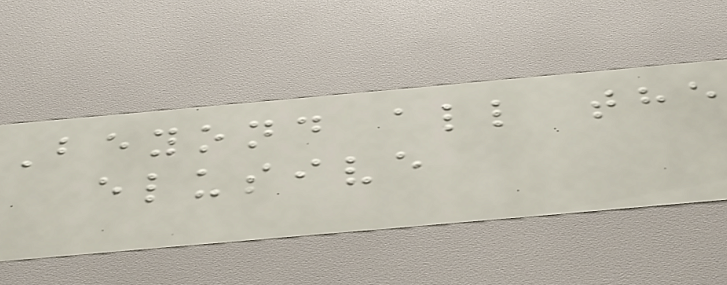Beyond all the
elusive
